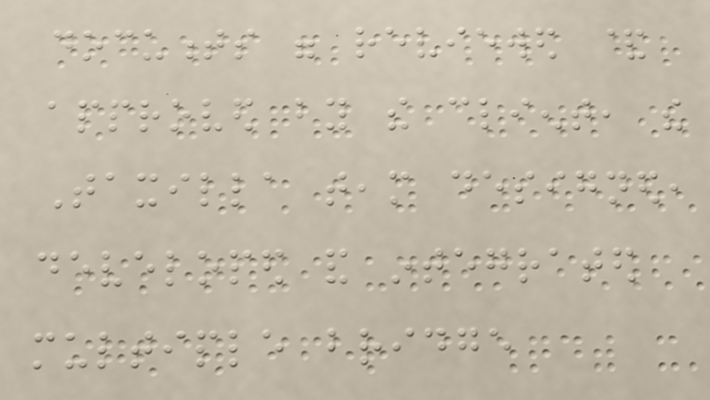documents were reviewed &
approved by the client, the
Taxilla team designed,
developed and integrated
multiple bridge
